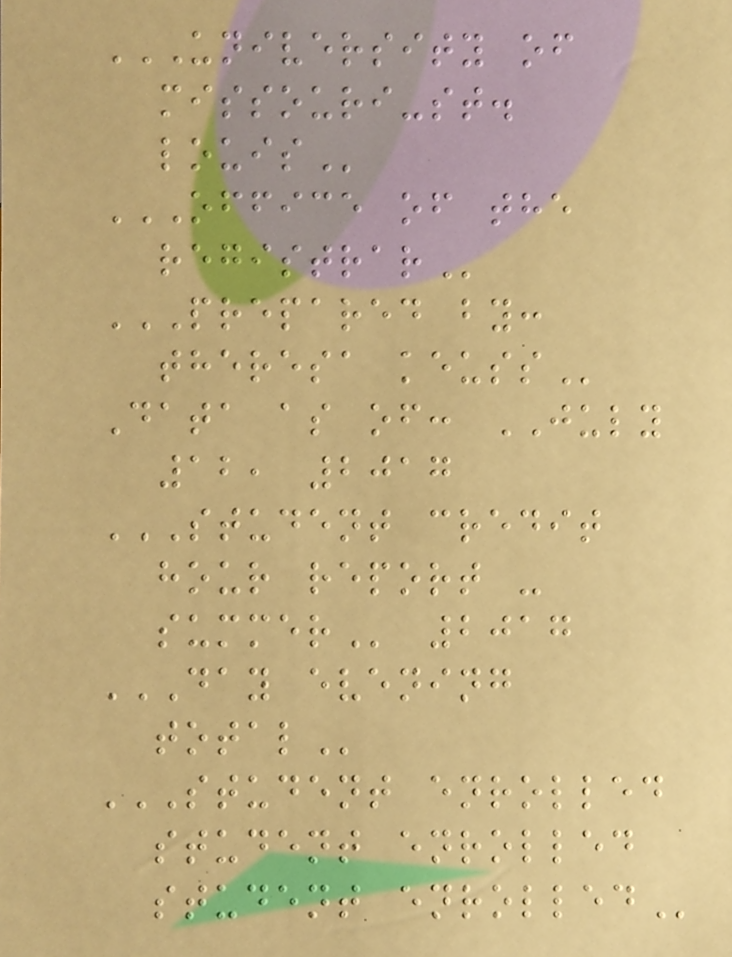UNIVERSITY OF
MISSOURI-ST.
LOUIS
OFFICE OF THE
REGISTRAR
PREPARED BY:
THERESA KEUSS
Data as of: JULY
12, 2017
STUDENT CREDIT
HOUR REPORT -
SUMMER 2017
DAY EVENING
TOTAL
STUDENT ENROLLED
STUDENT ENROLLED
STUDENT ENROLLED
